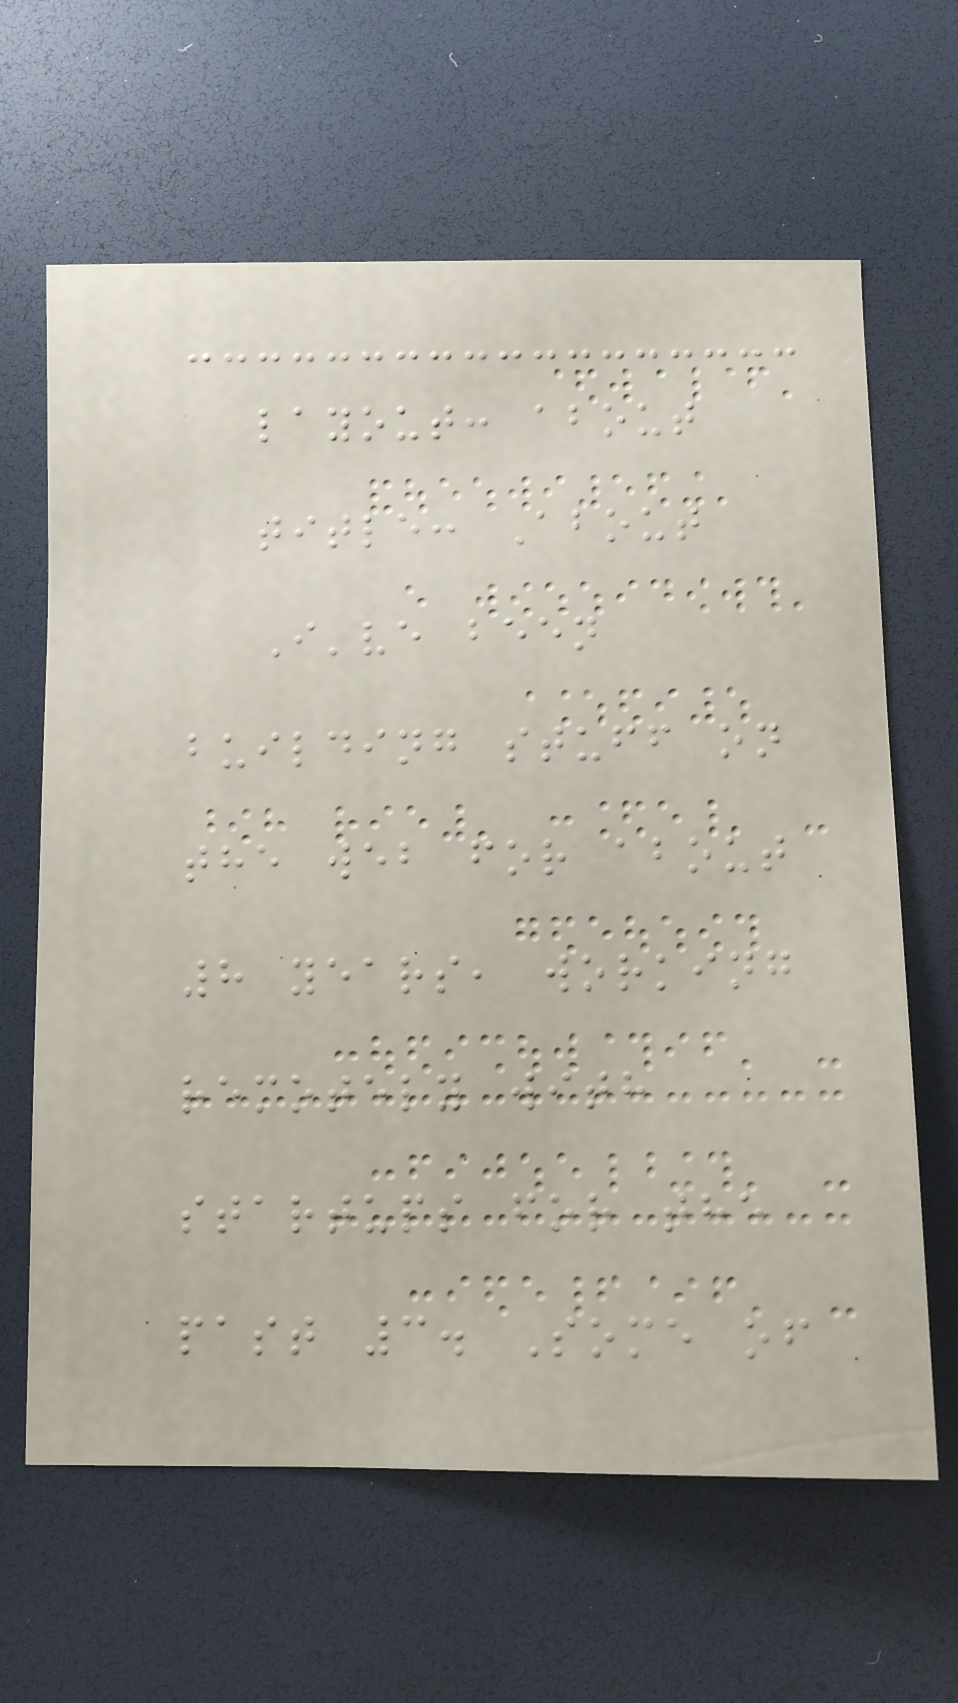layout: about
title: About
I've been
building stuff on
the web for about
8 years, working
remotely with
startups for the
past 3. Some of
